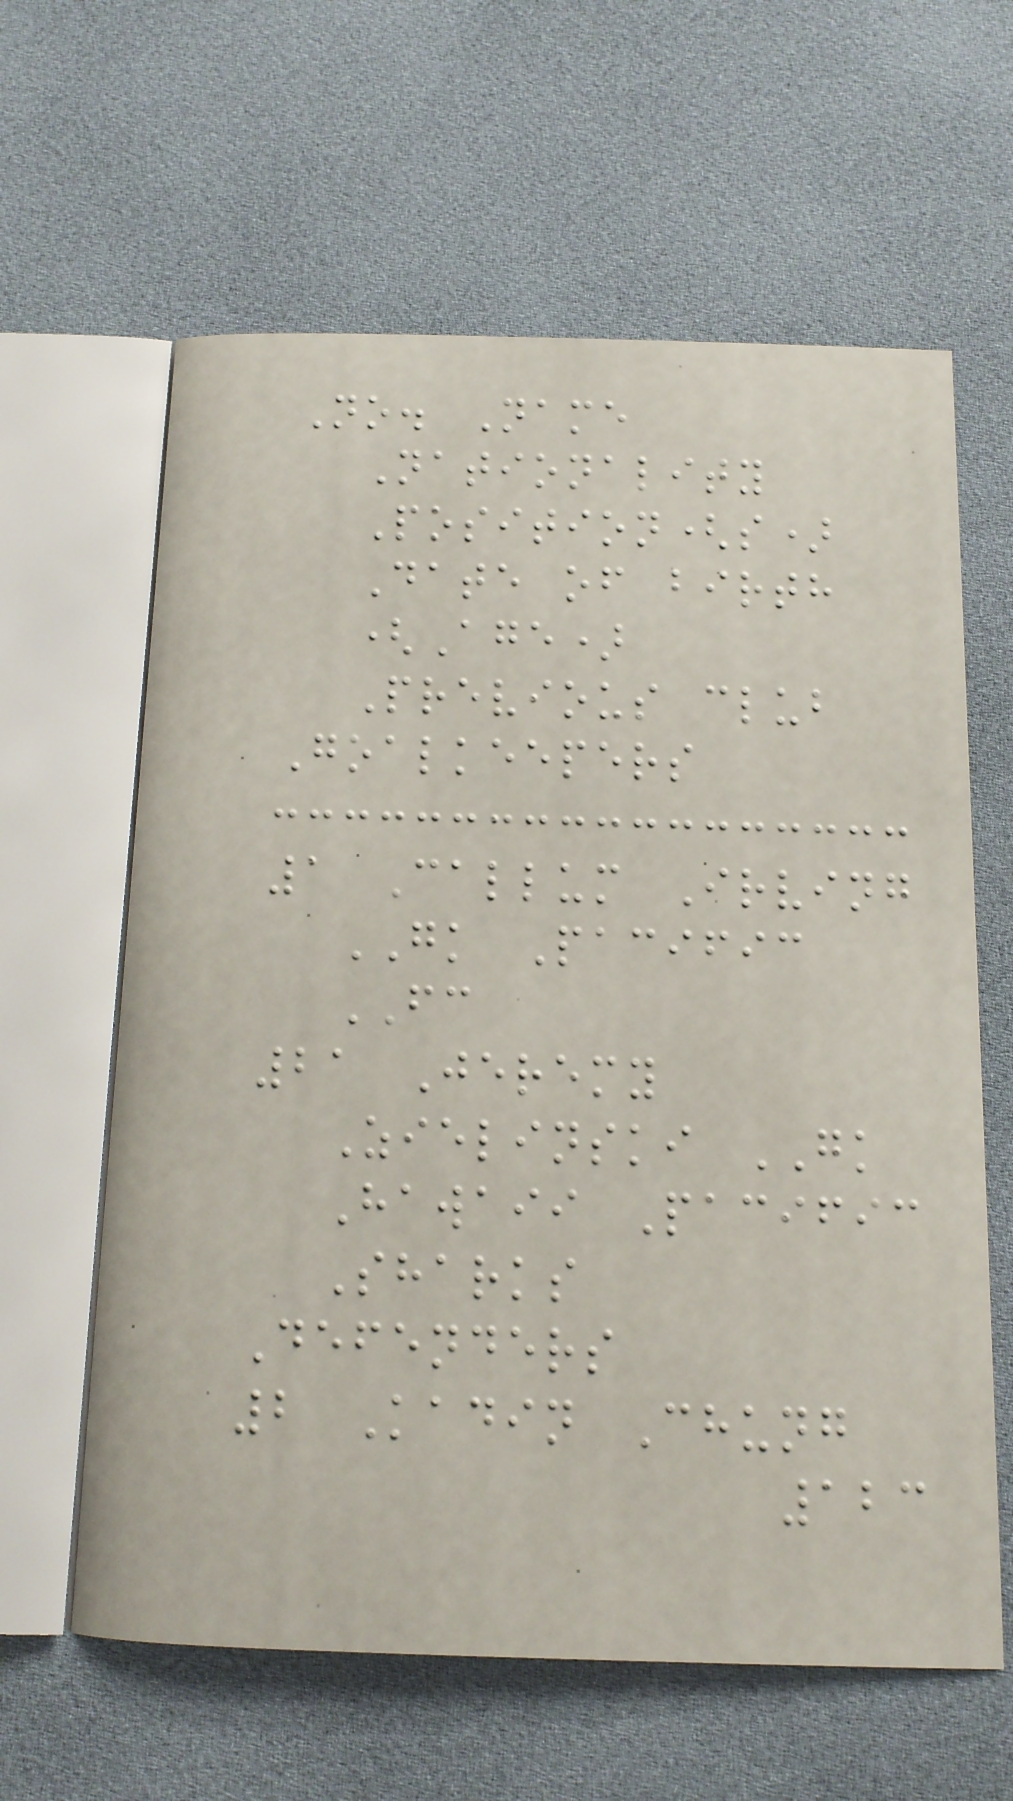No. Name
Nationality
Position(s)
Date of birth
(Age)
Previous club
Goalkeepers
1 Callum Irving
GK Pacific
FC
21 Jeremy
Zielinski GK
Hawaii Pacific
Sharks
Defenders
2 Kadin Chung
123
